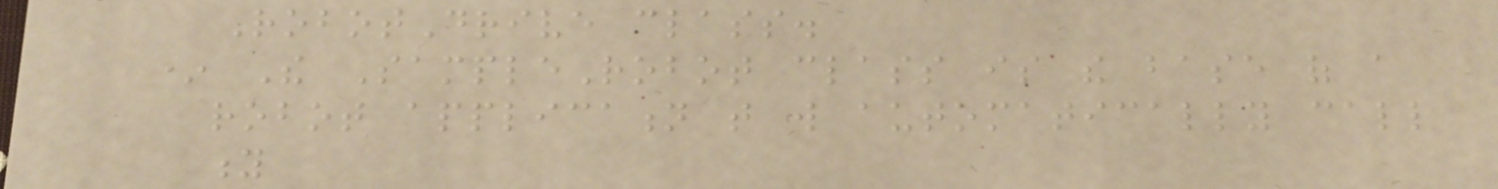RobotDrive class.
* The SampleRobot class is the base of a
robot application that will automatically call
y
